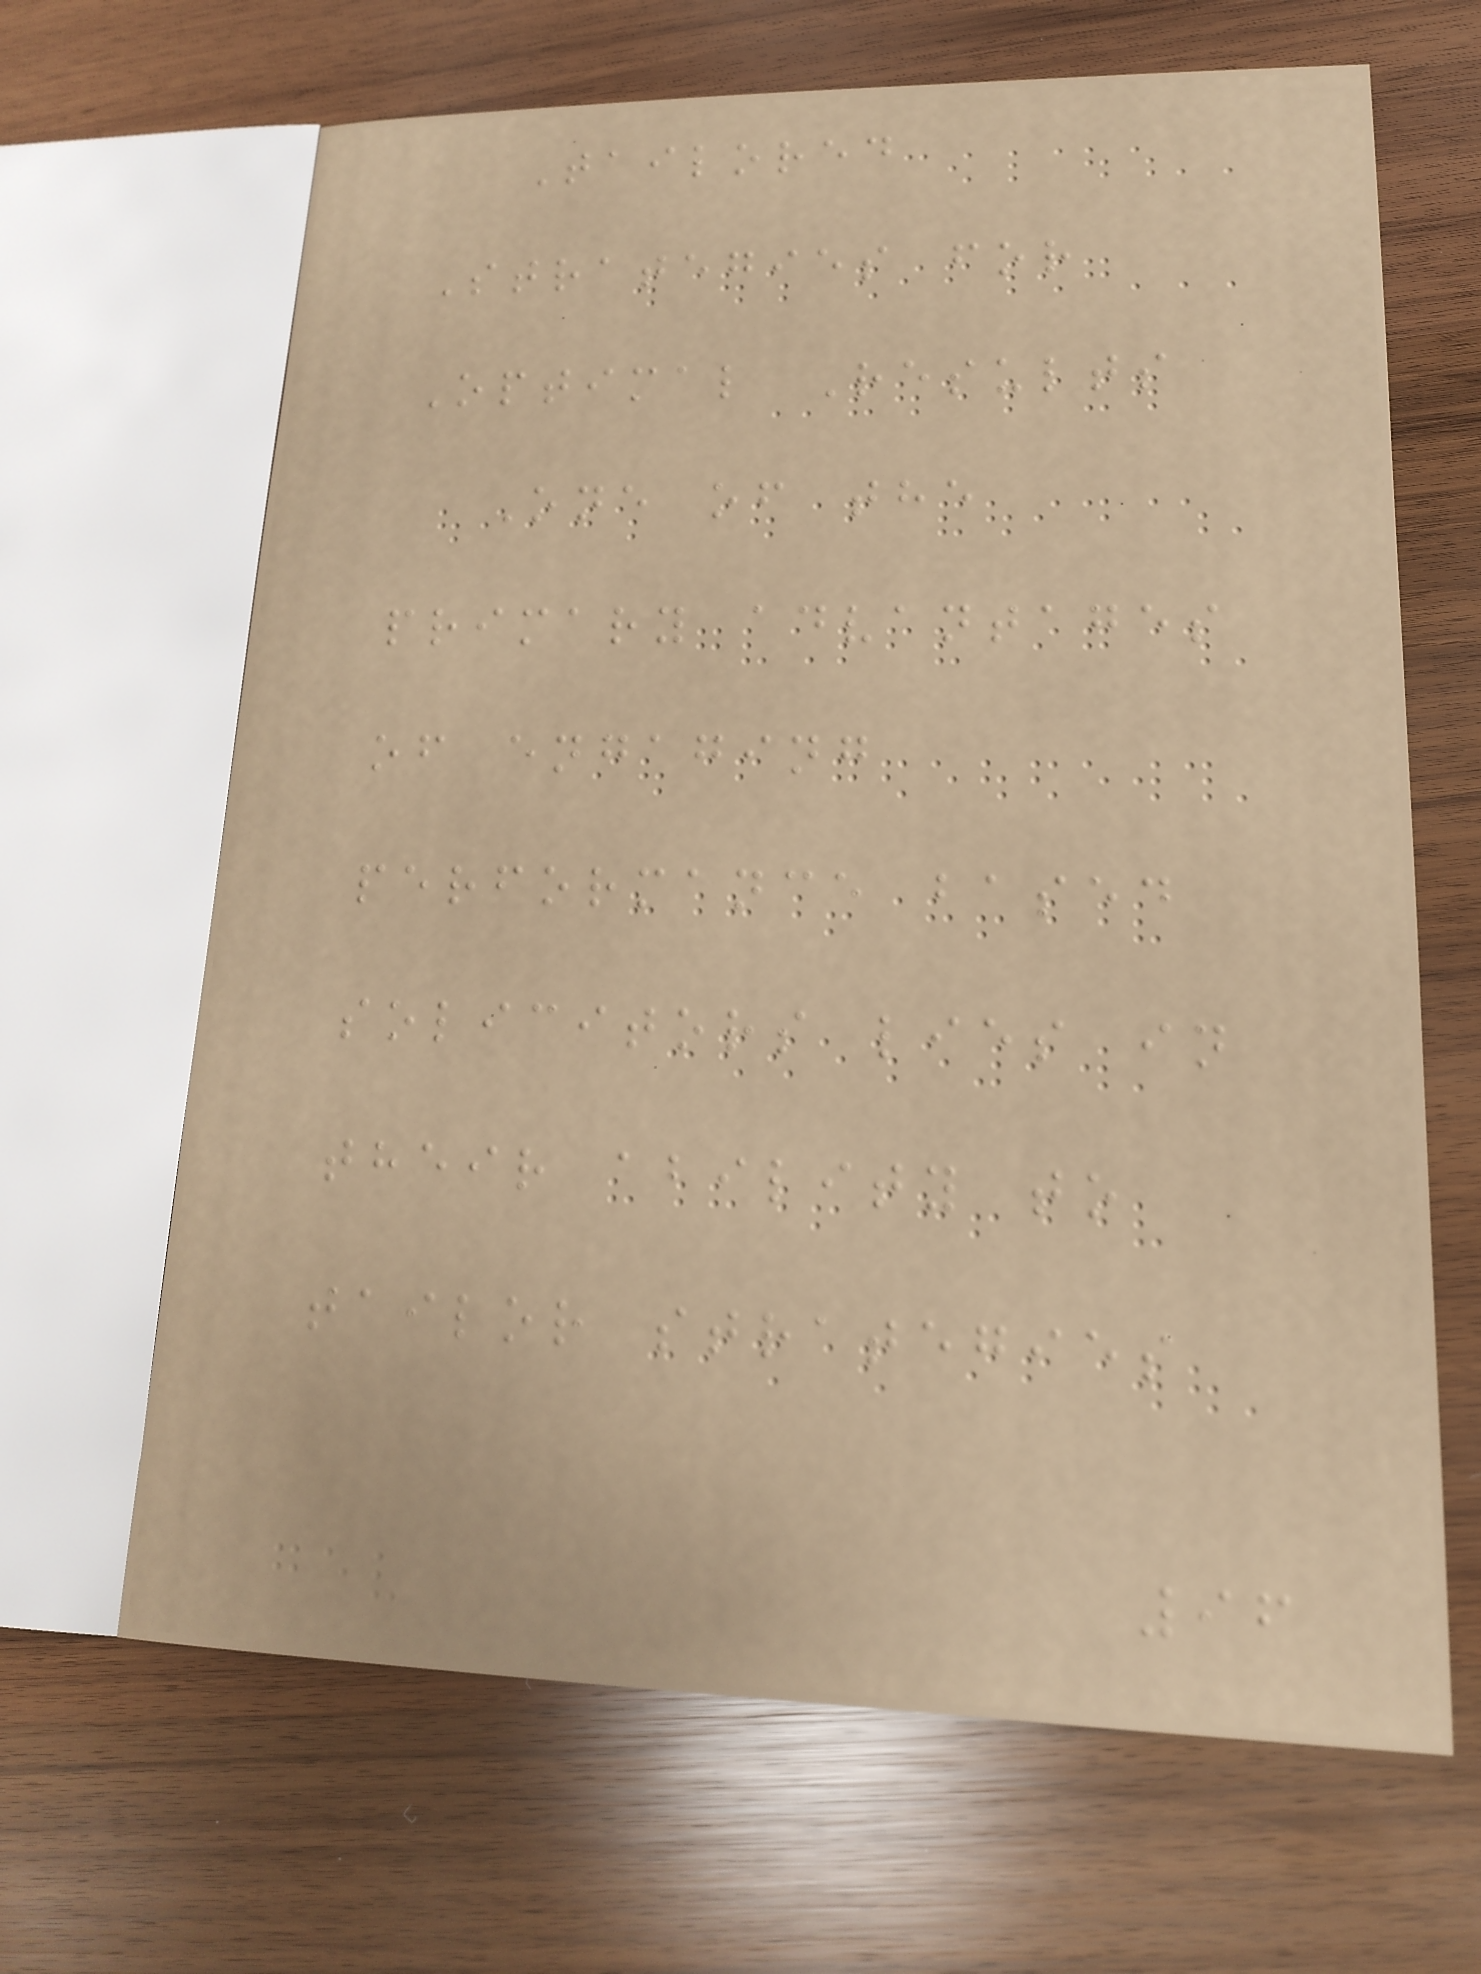Tailored
Strategies for
Optimal Results
One of the
primary advantages
of engaging
performance based
solicitors lies in
their ability to
tailor strategies
96
